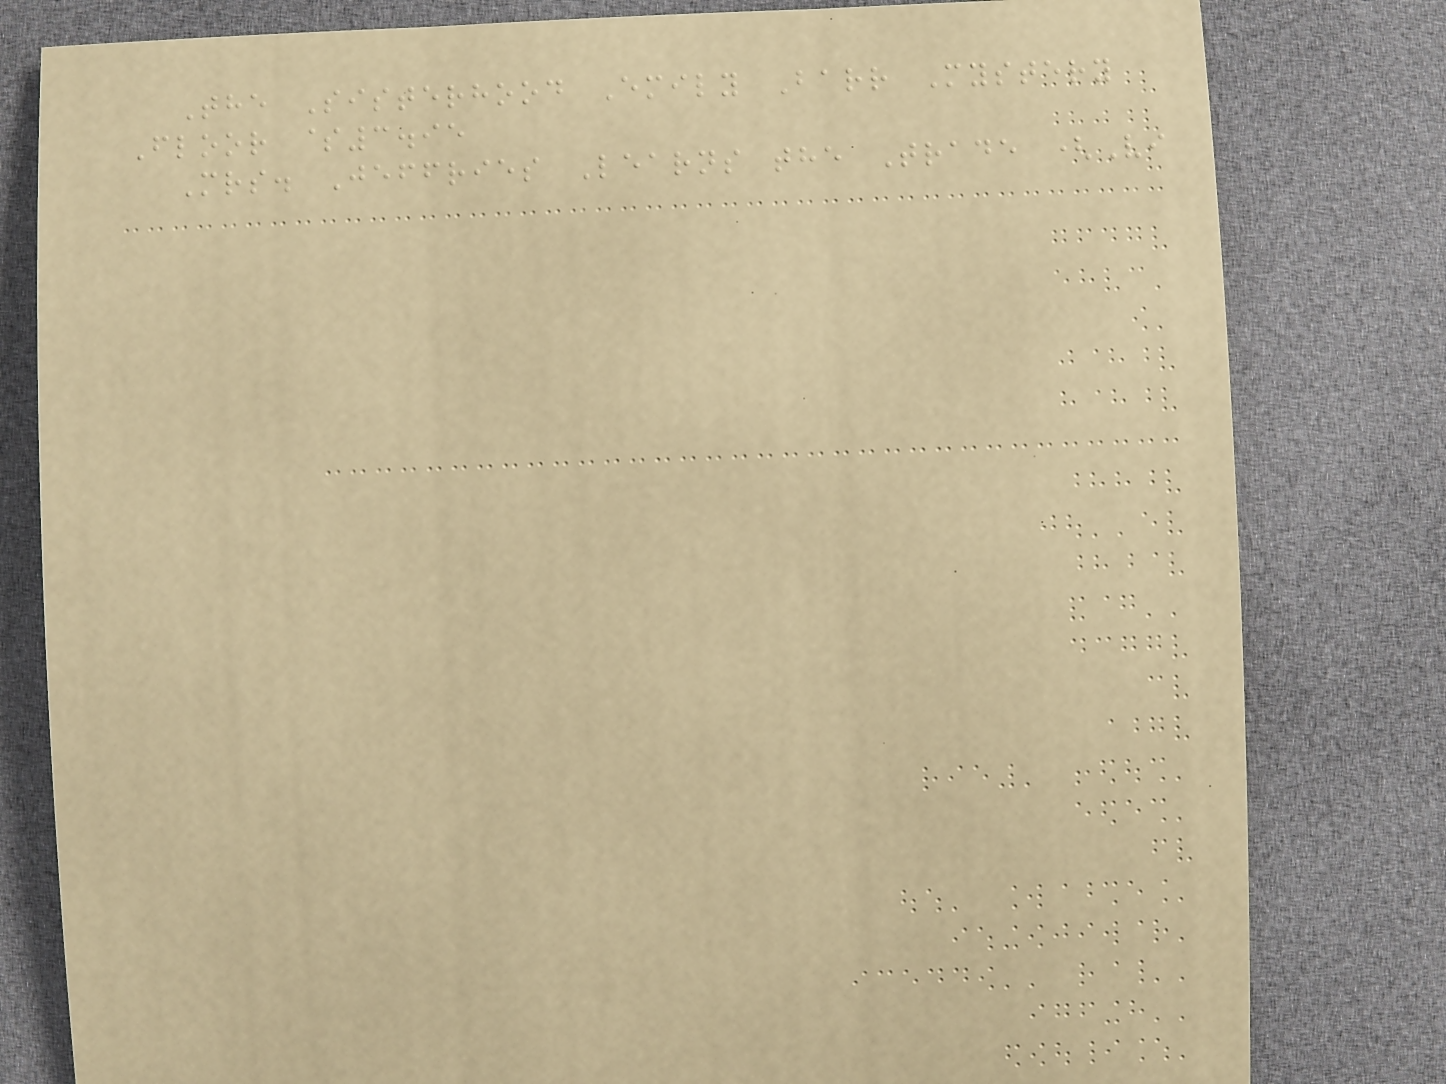The Sisterhood Emily Barr Mystery
Floor $3.95
Mrs. Jeffries Learns the Trade (Vi
